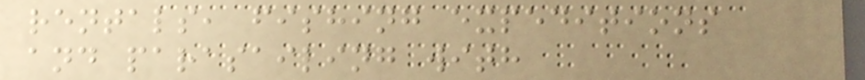rentals, fishing expeditions
and parasailing with
